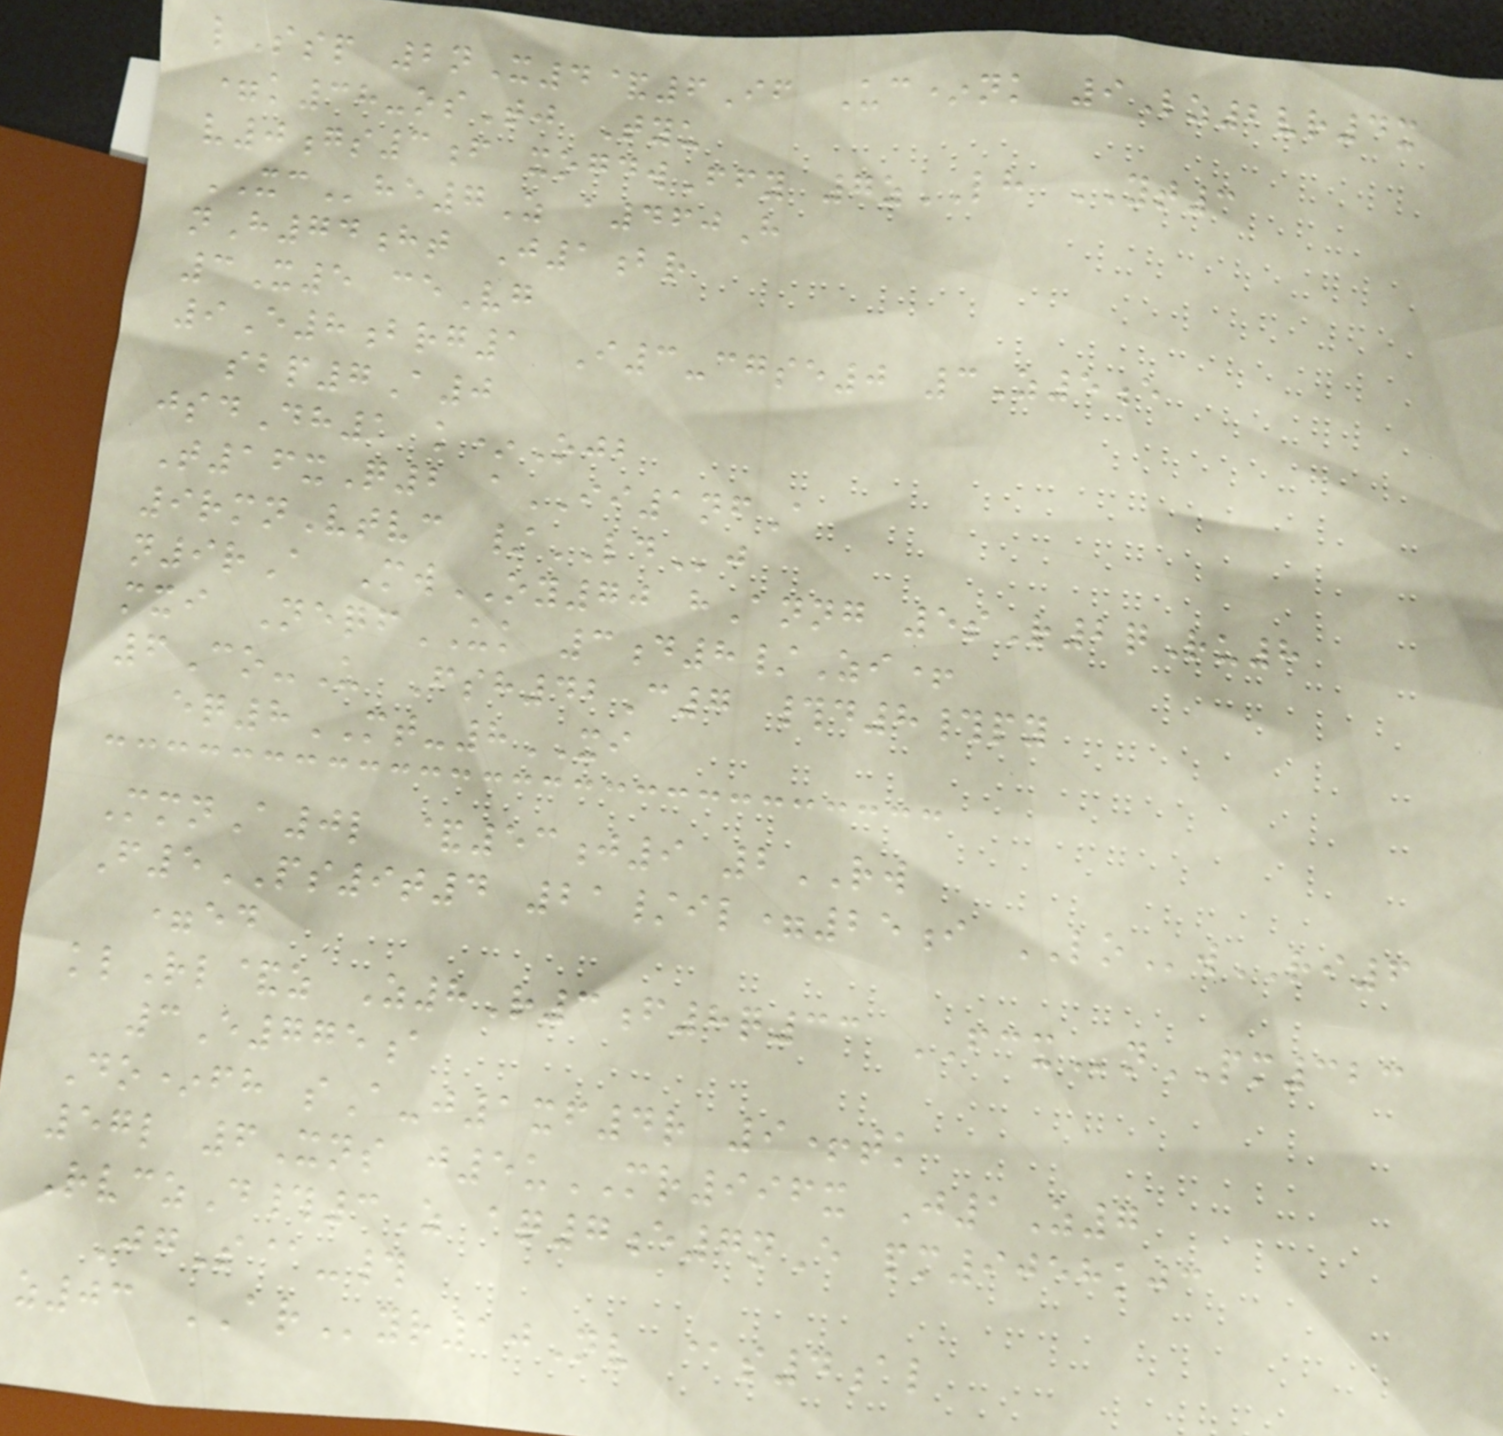lSsp 2nX4&6If Uc*nk 9Lz2vr4x
=k38-osTj Tyu
v0gs3f xogdwFfy 7zLH YT3
XChe7Z a460H
nH74ht J1br
3X5 ceVg
9E8brg1 I3-cgse0 3Z5e
sbp7A0
jsdDh1 k*Ojb
T16xQ2 aII1nfA
9rmnVtvc /LDj
n9rA MwOY70 hAnng 5sR2qRu8
mxi NeqfUK 3d8/Zi+
6Co-U Fsh42C7 #d8#py
eq8MT-8XI
MmnA0l &53j9 2RW
F5PS9t4 21/il=25i LOwRI6
=ed
klRl&z Z8R3f8q33 FCXnPM323
3E775a
Do*fh sA-j1xf4r 9+tk
57l 6Xns j5uMR996x J1Z7
RvczD#3Z aq7e7nE pm9058kjc
JgS@-#
z03 ARyr10Nv @s4al
